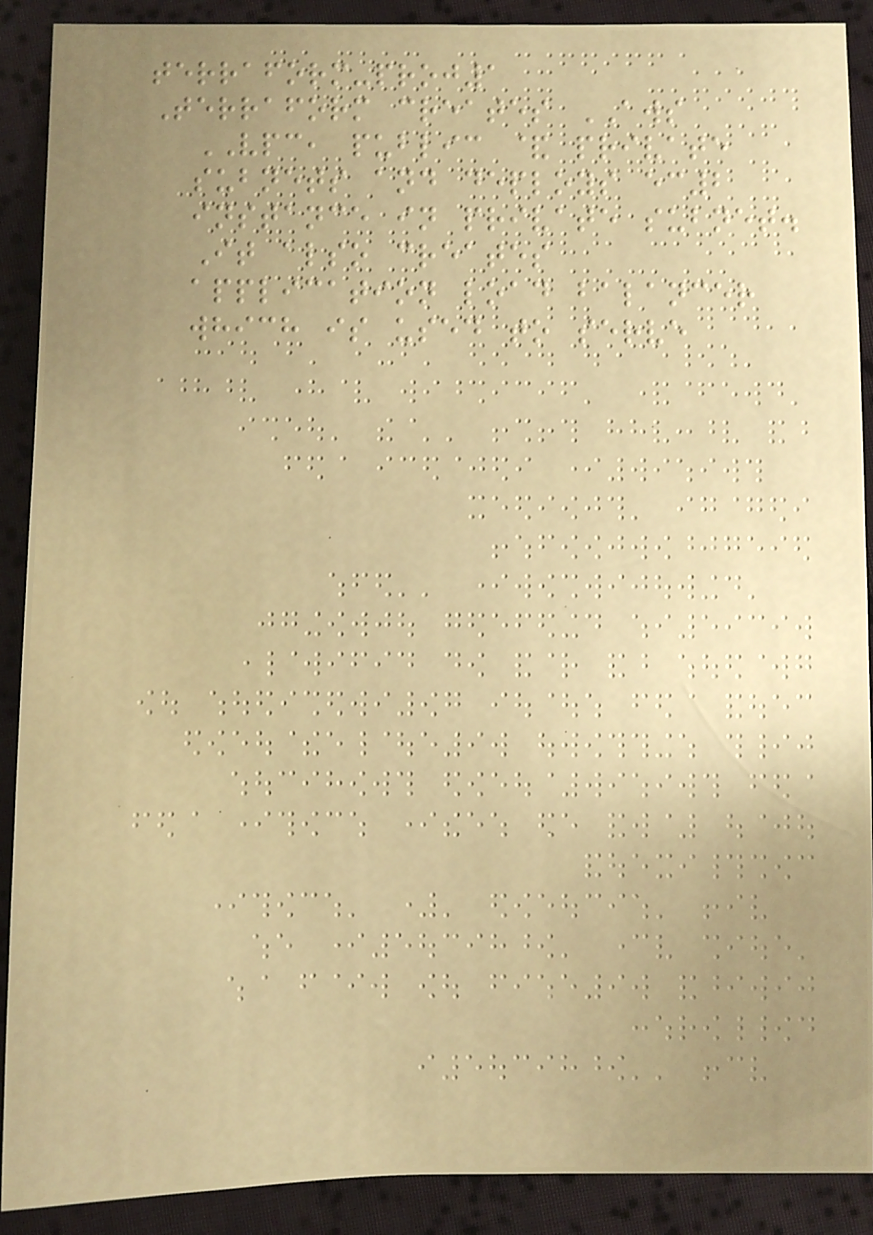terraform-proj1
Terraform creates AWS
VPC, public & private
subnets and deploys ec2
instance in private subnet.
It also creates
application load balancer
which is used to serve
